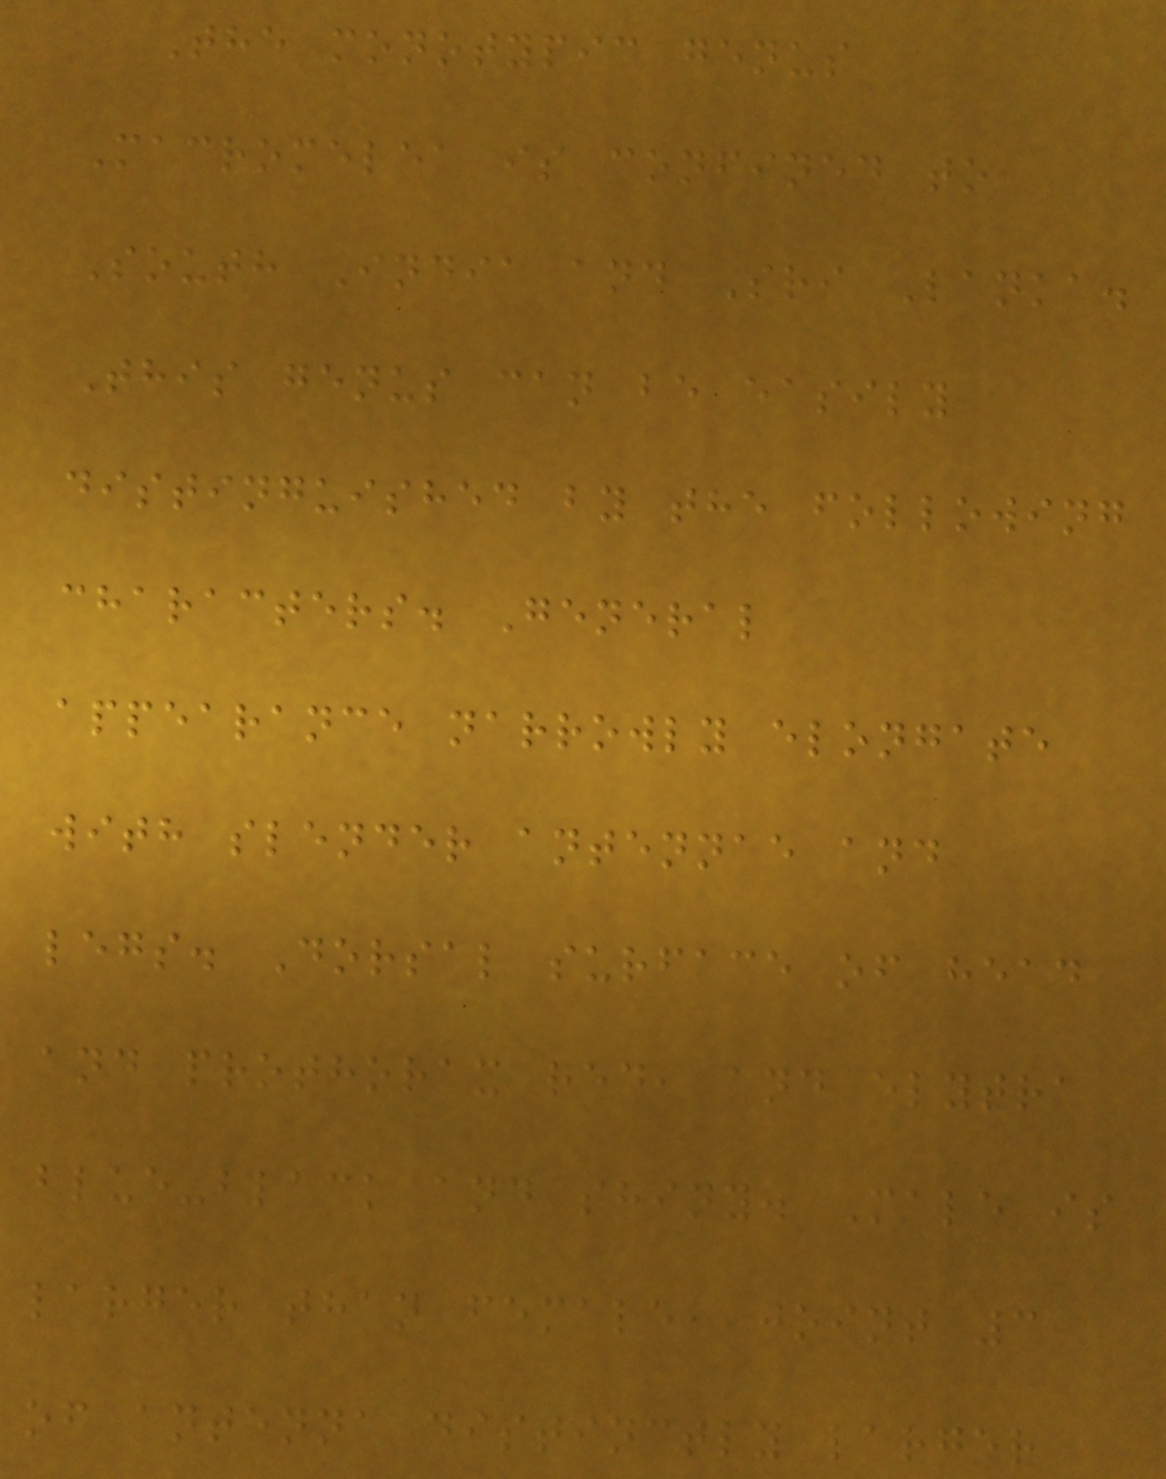The monotypic genus
Macromelea is confined to
South India and Sri Lanka.
This genus can be easily
distinguished by the following
characters. General
appearance narrowly elongate
with slender antennae and
legs. Dorsal surface of head
and prothorax red, and elytra
blue-black and shiny. Male is
larger than female, joint 3
of antenna distinctly larger
